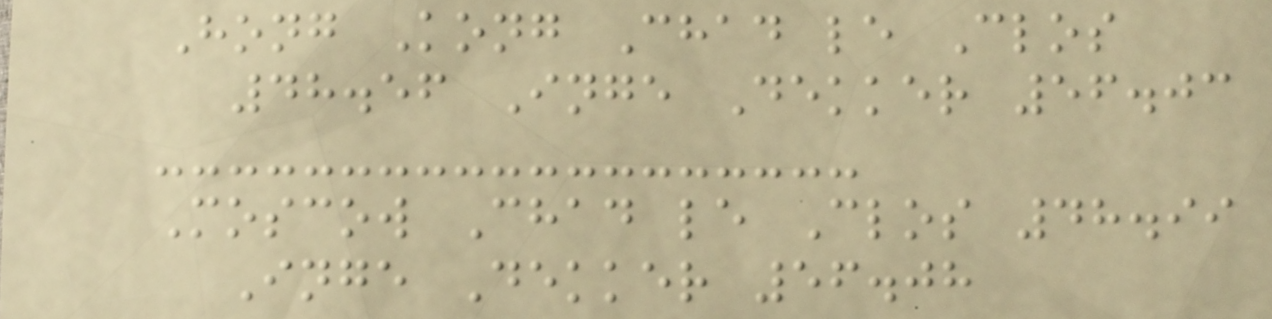Hong Kong Chad le Clos
48.56 Inge Dekker 56.03
Moscow Chad le Clos 48.99
Inge Dekker 56.08
